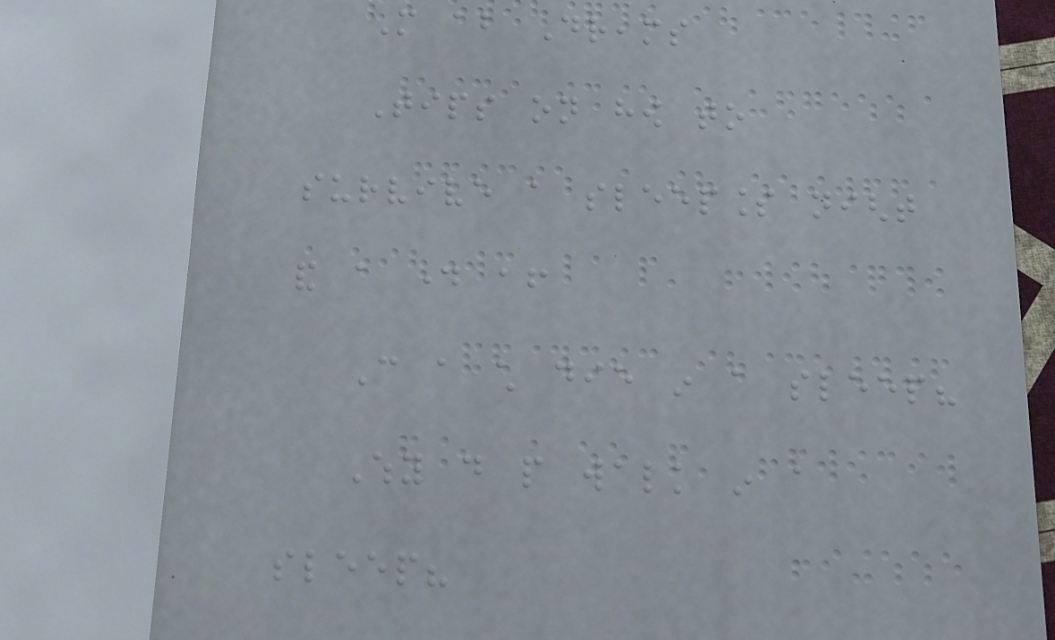More about Dreams
Tips on how to
survive a sleepless night
and a day after
Can a child die in a sleep?
Why do people walk in a
sleep?
